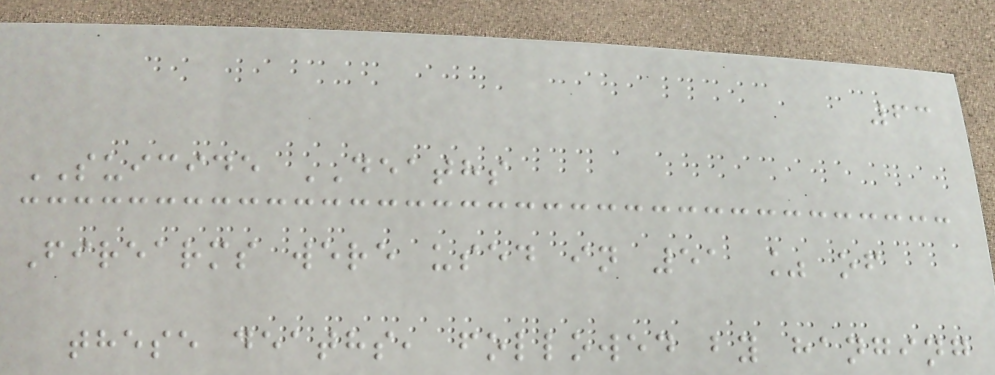63
SUICIDE DEATHS
Firearms were used in 51 % of
these deaths, followed by hanging
